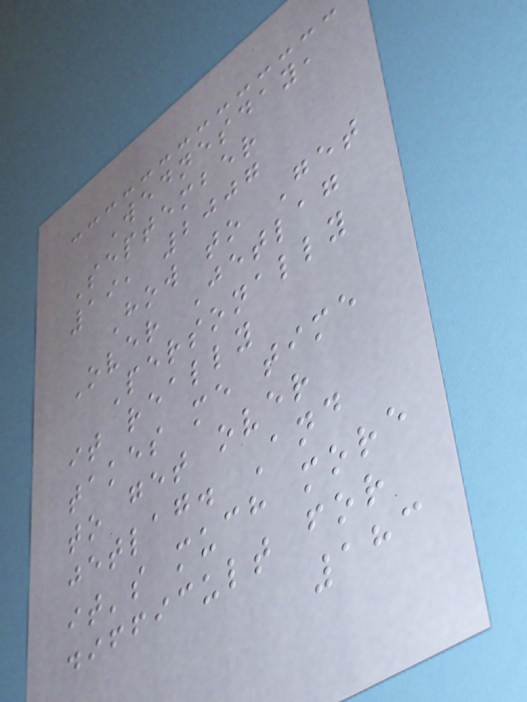Wednesday,
September
19, 2007
How to Get
Over Jetlag
Personally
it really
takes me time
to get over
jetlag. And
it's much more
difficult for
183
